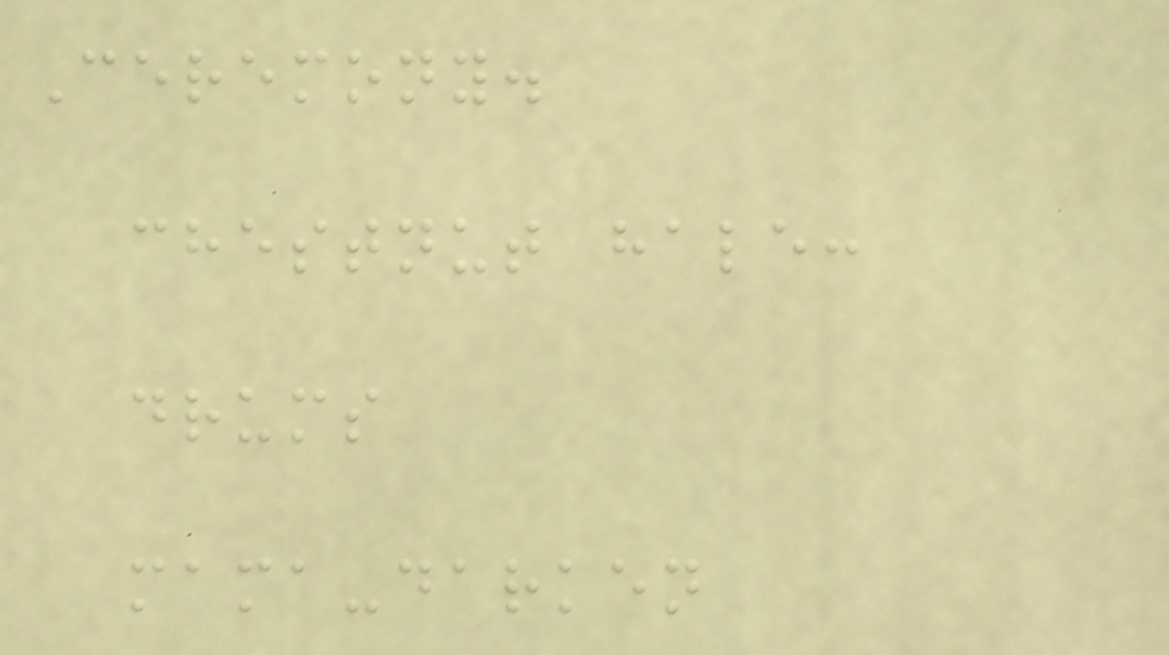Ceremony.
chestnut hale:
drums
mama-darken
